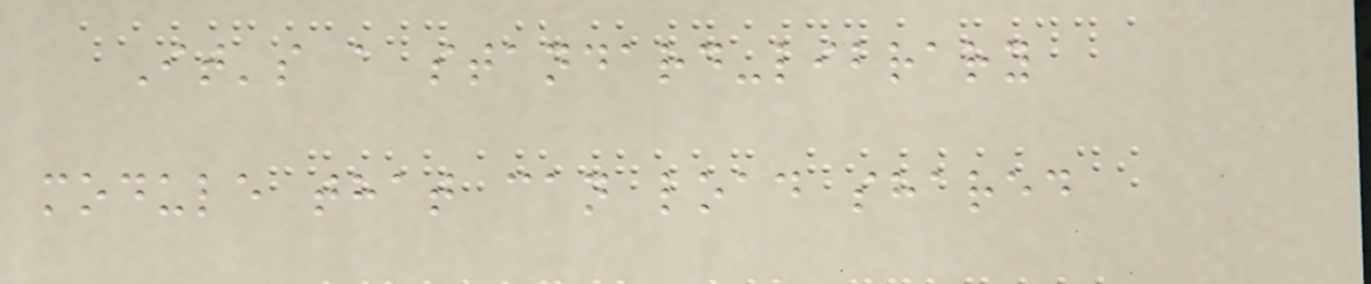It's a standard-library
module that can load shared
